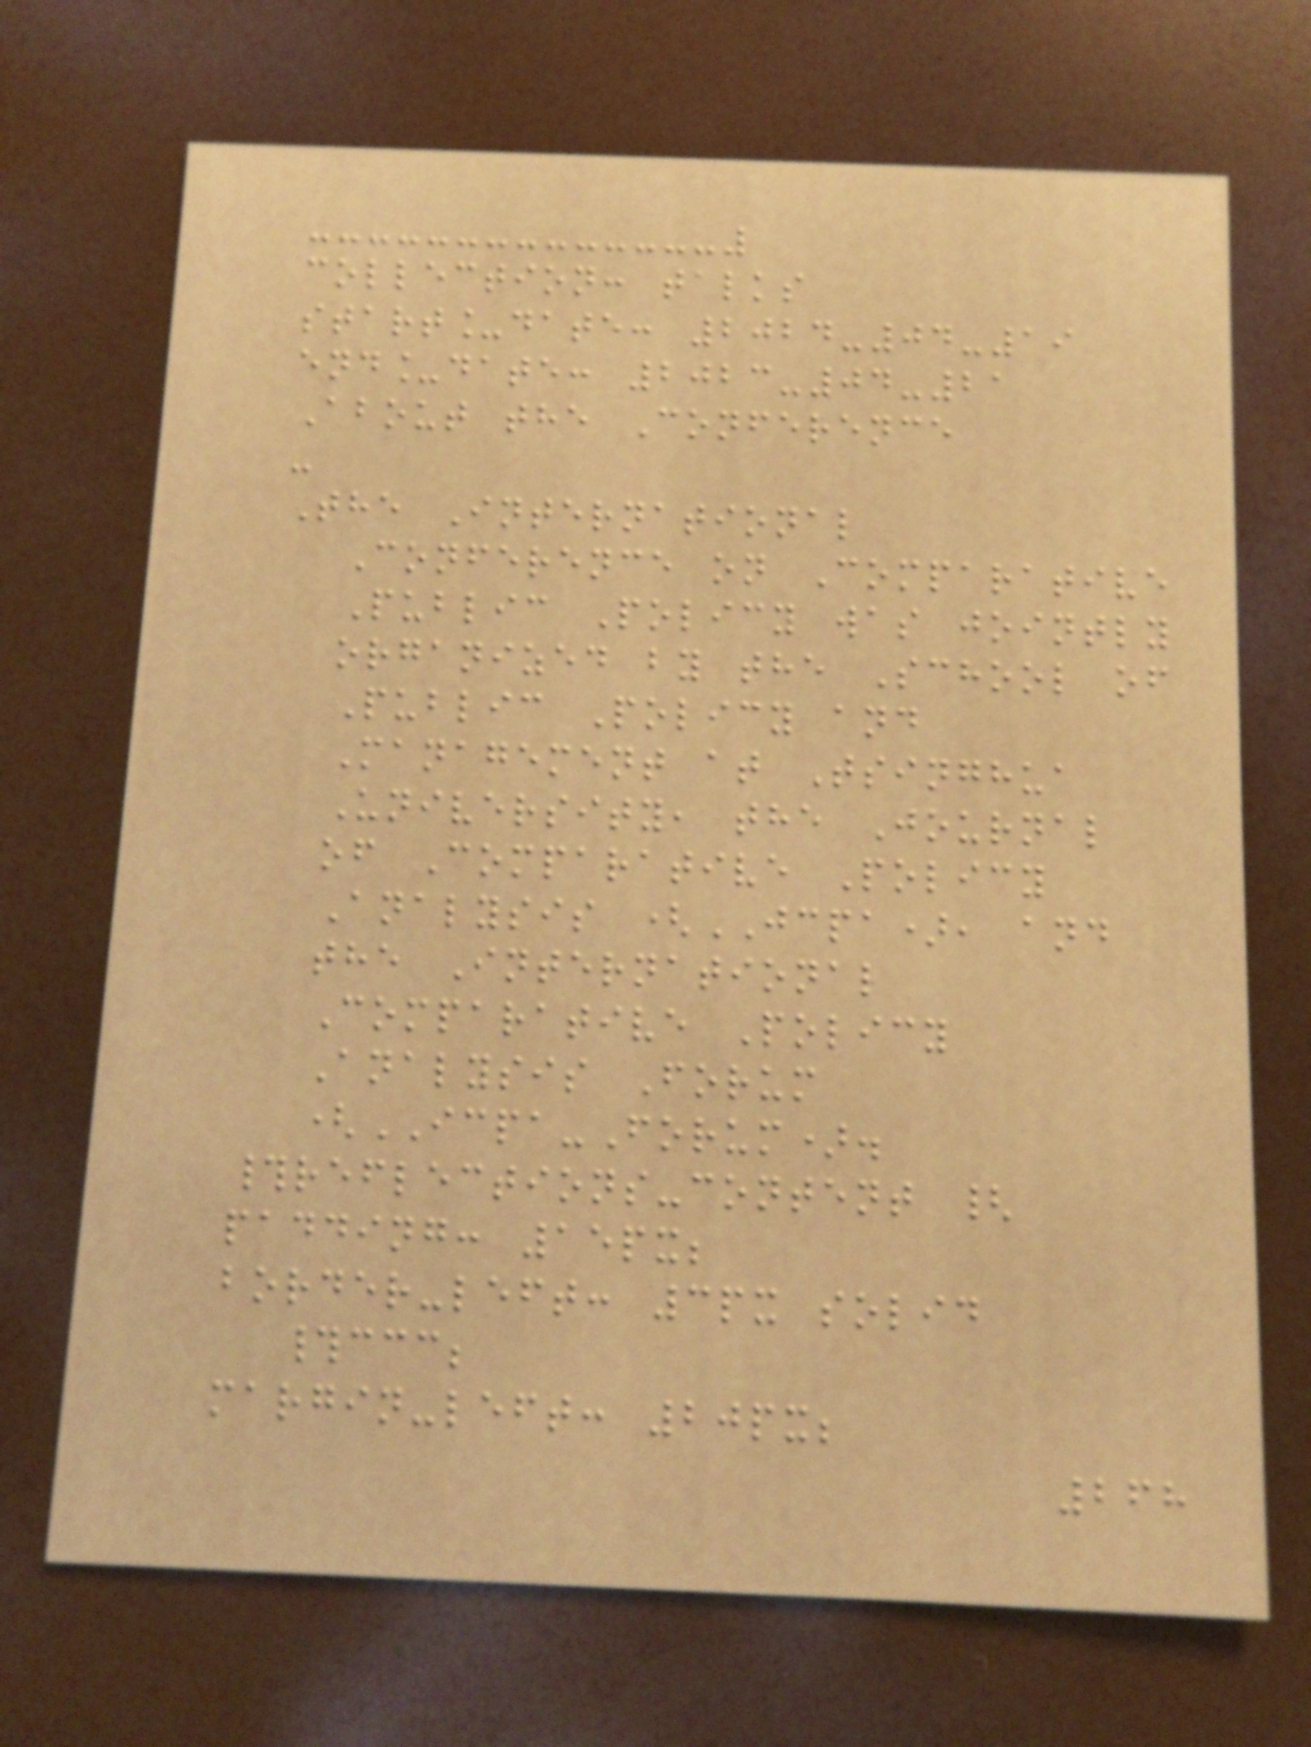collection: talks
start_date: 2024-04-19
end_date: 2023-04-21
About the Conference
-
The International
Conference on Comparative
Public Policy was jointly
organized by the School of
Public Policy and
Management at Tsinghua
University, the Journal
of Comparative Policy
Analysis (JCPA), and
the International
Comparative Policy
Analysis Forum
(ICPA-Forum).
#reflections-content {
padding: 15px;
border-left: 3px solid
#ccc;
margin-left: 20px;
268
